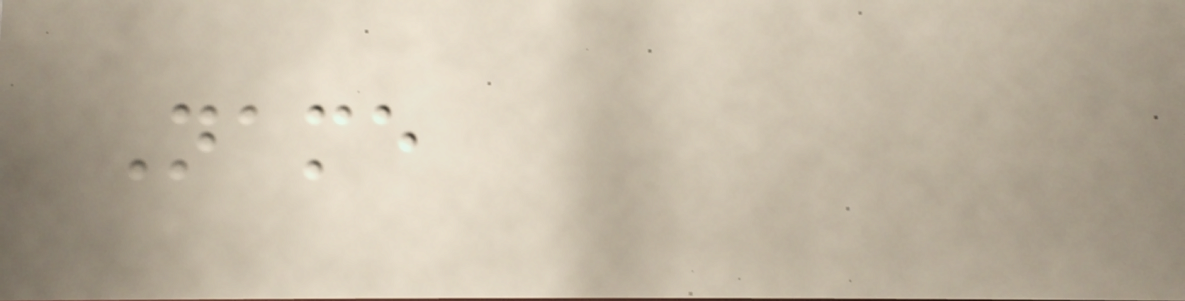Name
